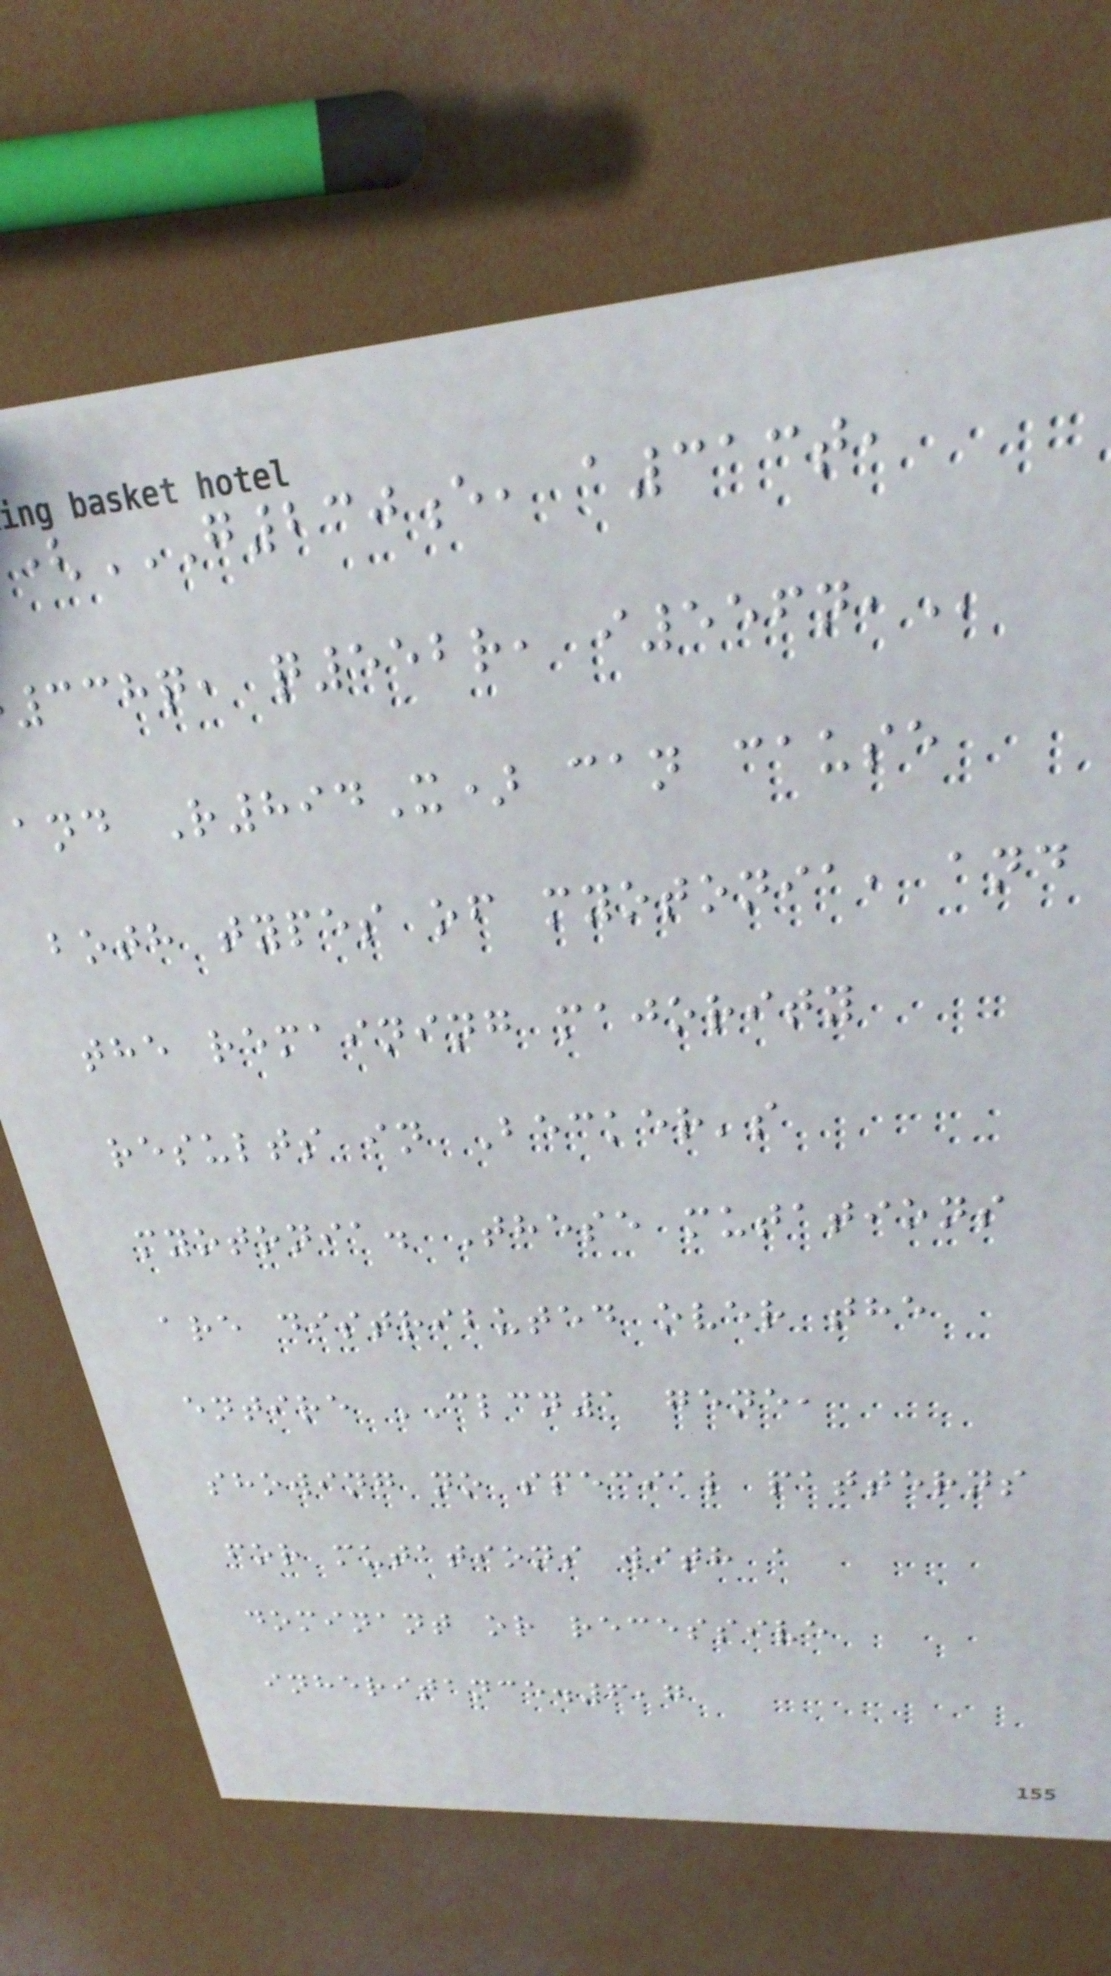(G230E, A313T,
338q, q552r,
and R894X) can cause
both types of myotonia, and
the remaining majority
results in Becker's
myotonia. These mutations
are distributed over the
entire CLCN1 gene,
showing no special patterns
for mutations with a
dominant or recessive
inheritance.6,7
